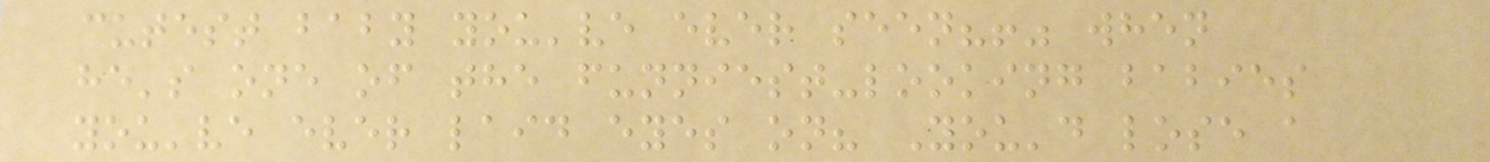cutest baby you've ever seen?!" when
he's one of the funniest-looking babies
you've ever laid eyes on? You'd lose a
